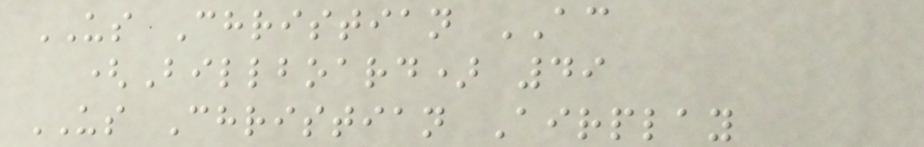US Christian AC
(Billboard) 49
US Christian Airplay
